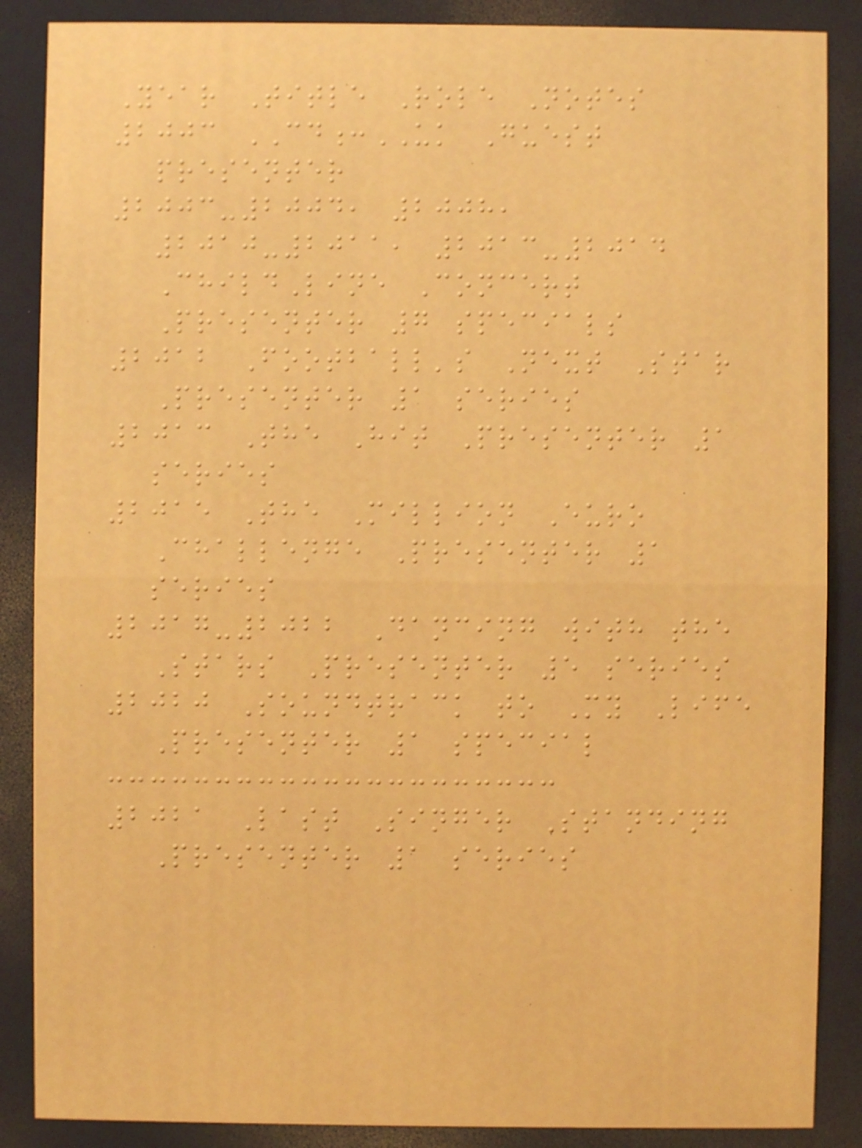Year Title Role Notes
2003 CD:UK Guest
presenter
2003-2004, 2008,
2010-2011, 2013-2014
ChildLine Concert
Presenter 7 specials
2012 Football's Next Star
Presenter 1 series
2013 The Hit Presenter 1
series
2015 The Million Euro
Challenge Presenter 1
series
2017-2022 Dancing with the
Stars Presenter 5 series
2020 Soundtrack to My Life
Presenter 1 special
2021 Last Singer Standing
Presenter 1 series
